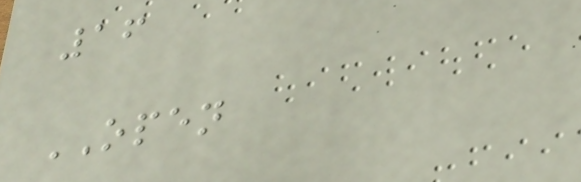16
OPEN
